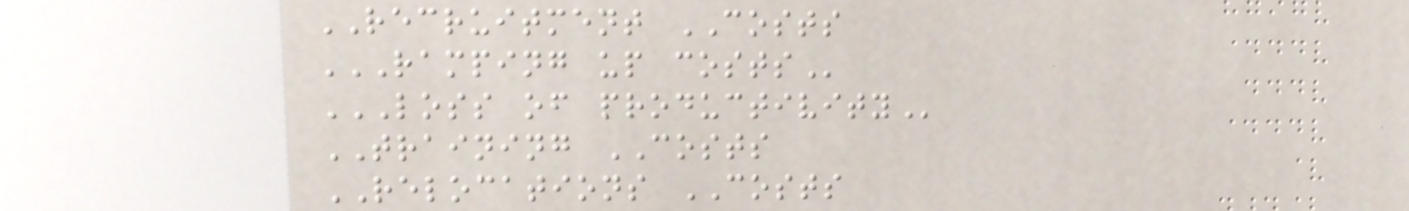RECRUITMENT COSTS
RAMPING UP COSTS
LOSS OF PRODUCTIVITY
TRAINING COSTS
RELOCATIONS COSTS
